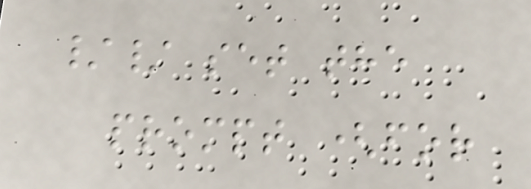// set the
prompt (for
